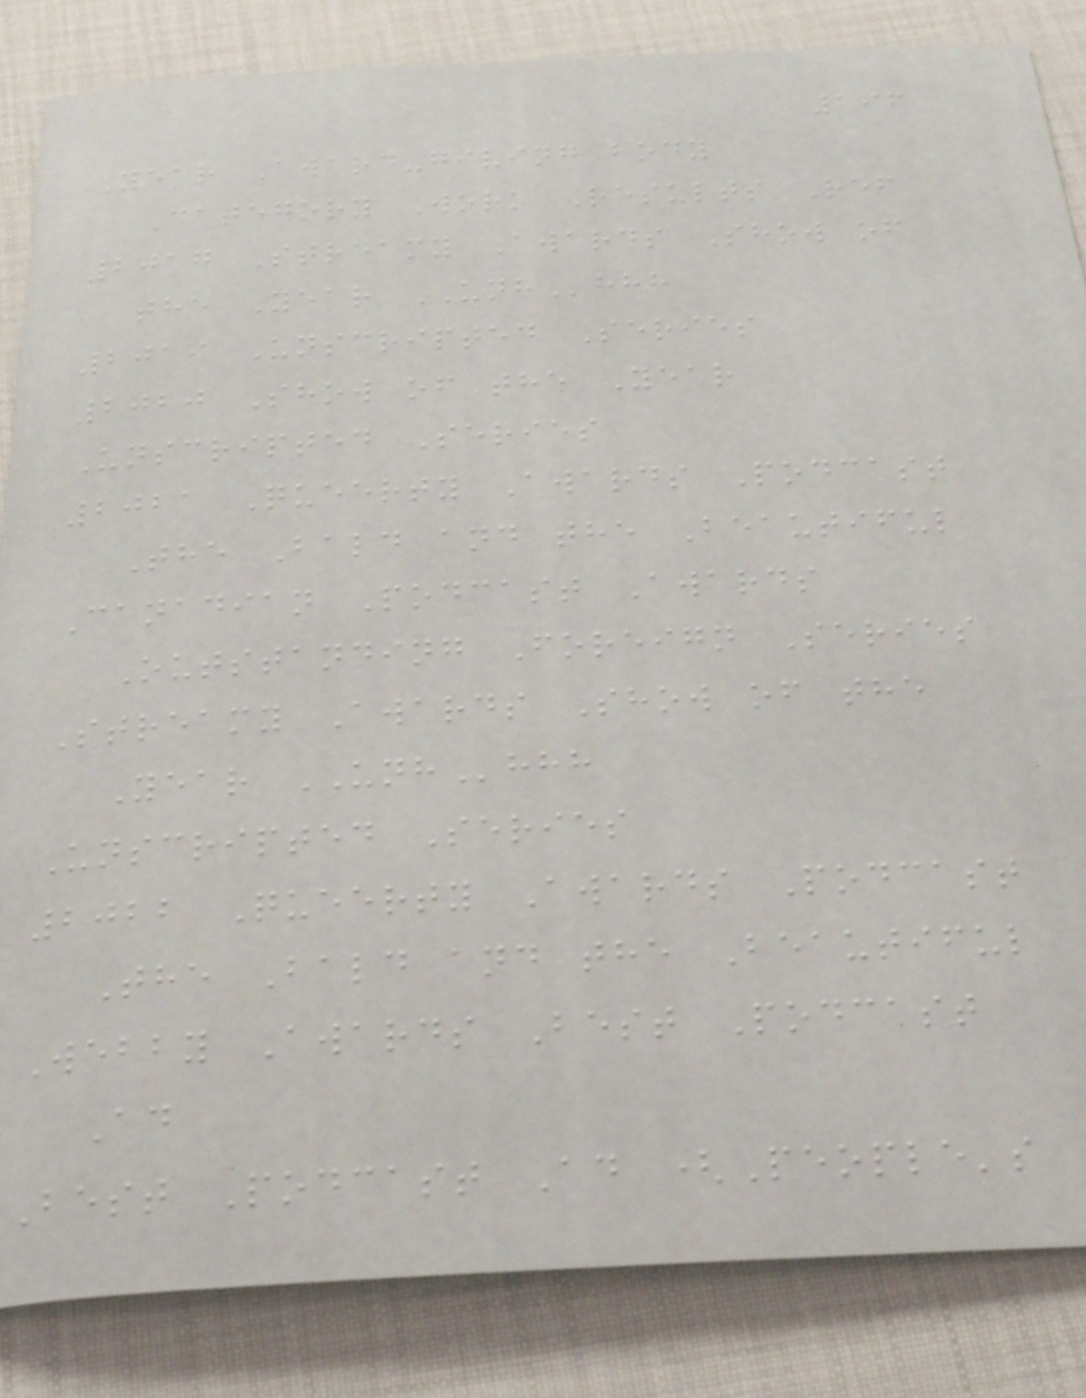196
Year Award-giving body
Category Work Results Ref
2017 Streamy Awards Show of
the Year UNHhhh
2019 Unscripted Series
2020 Show of the Year
Unscripted Series
2021 Queerty Awards Podcast
The Bald and the Beautiful
Canadian Podcast Awards
Outstanding Foreign Series
Streamy Awards Show of the
Year UNHhhh
Unscripted Series
2022 Queerty Awards Podcast
The Bald and the Beautiful
Webby Awards Best Podcast
Ad
Best Podcast Ad (People's
